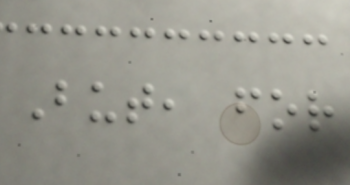But, for
